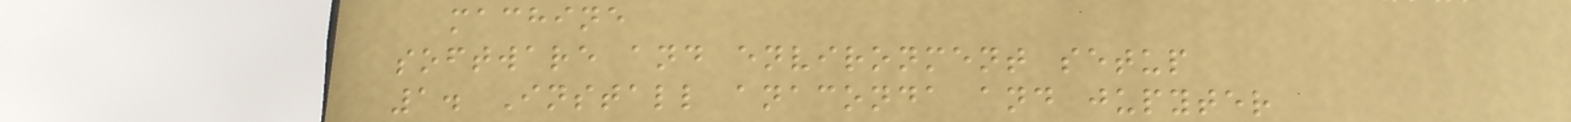machine
software and environment setup
1. Install anaconda and jupyter
